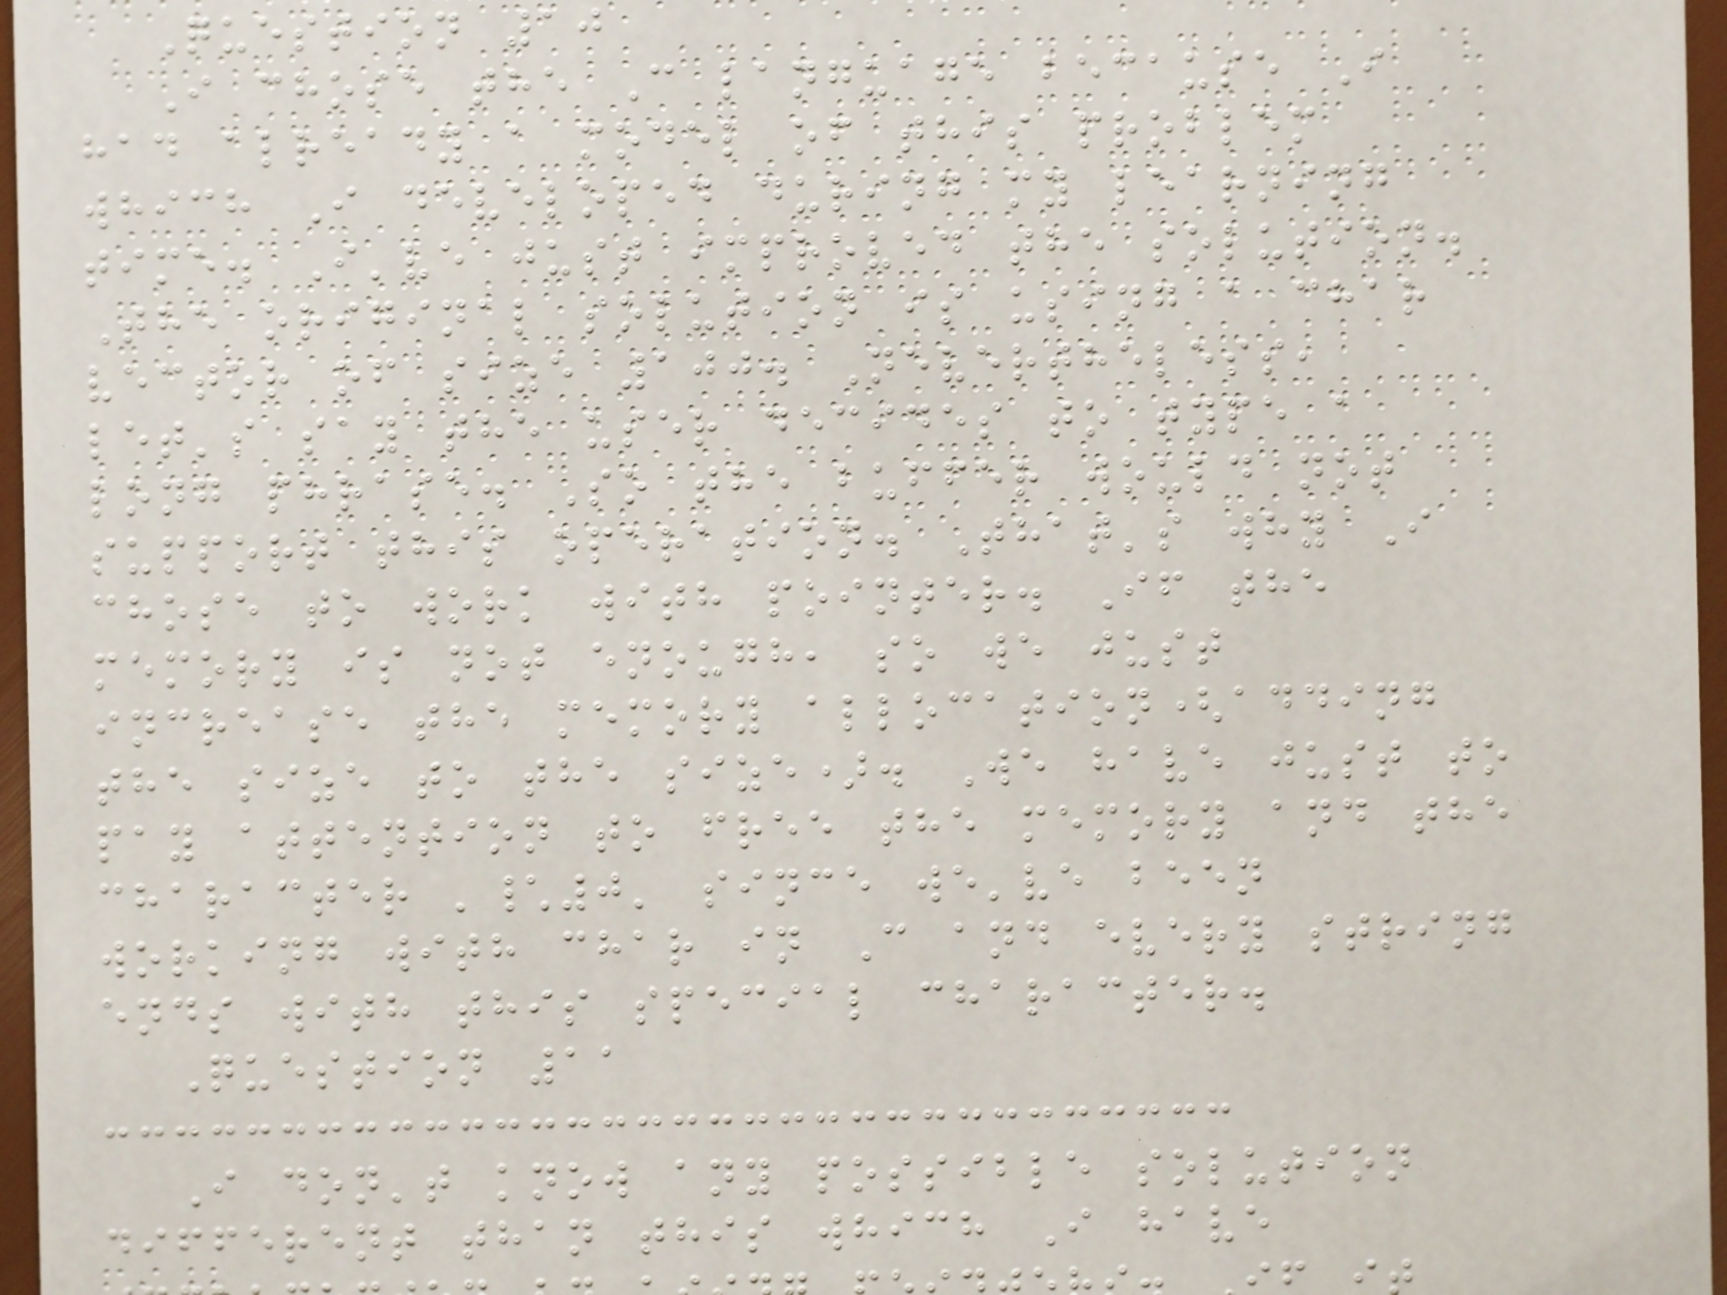Question 10
I chose the C language because I
had already a model of this problem
which I developed during my learning
time. I've just improved the solution.
The original solution is using a char
vector of size 100. Nevertheless,
let's say the user decides to type a
long phrase. So the buffer would not
support this operation. That's why I
chose to work with pointer. If the
memory is not enough, so we just
increase the memory allocation(adding
the size to the size). We have just to
pay attention to free the memory and the
character '\0' since we've been
working with char in C and every string
ends with this special character.
Question 11
I don't know any possible solution
different than this which I have
